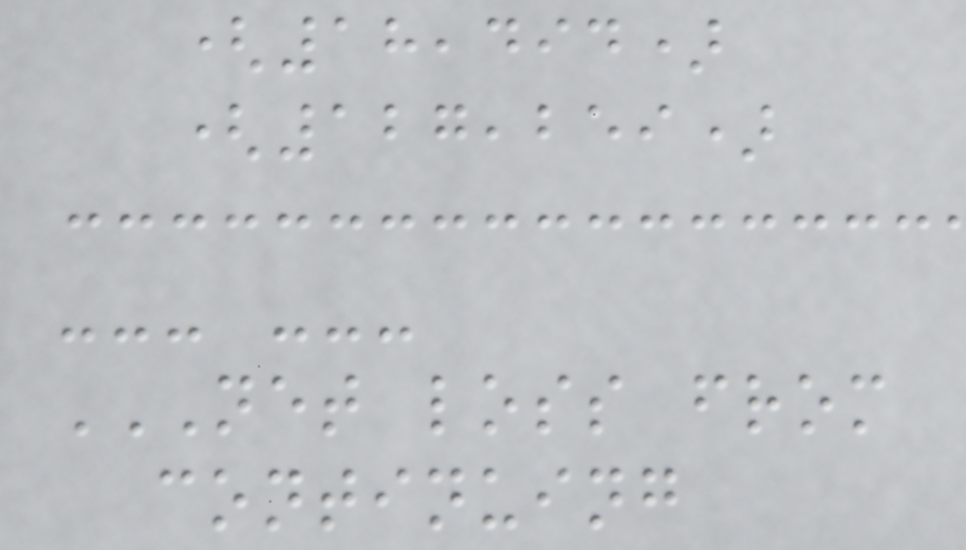(18,494)
(127,259)
--- ---
NET LOSS FROM
CONTINUING
